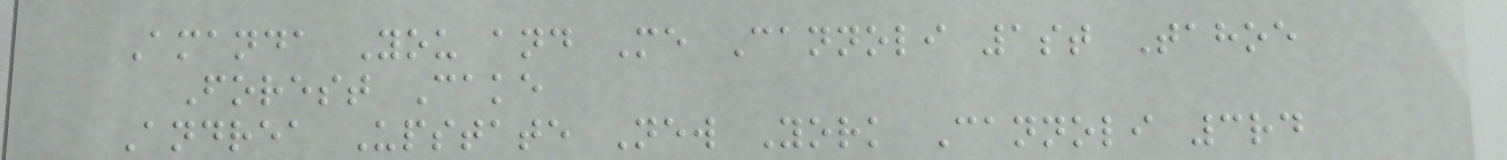Amanda You and Me Cannoli 1st Tahoe
Forest Cake
Andrea Upstate New York Cannoli 3rd
